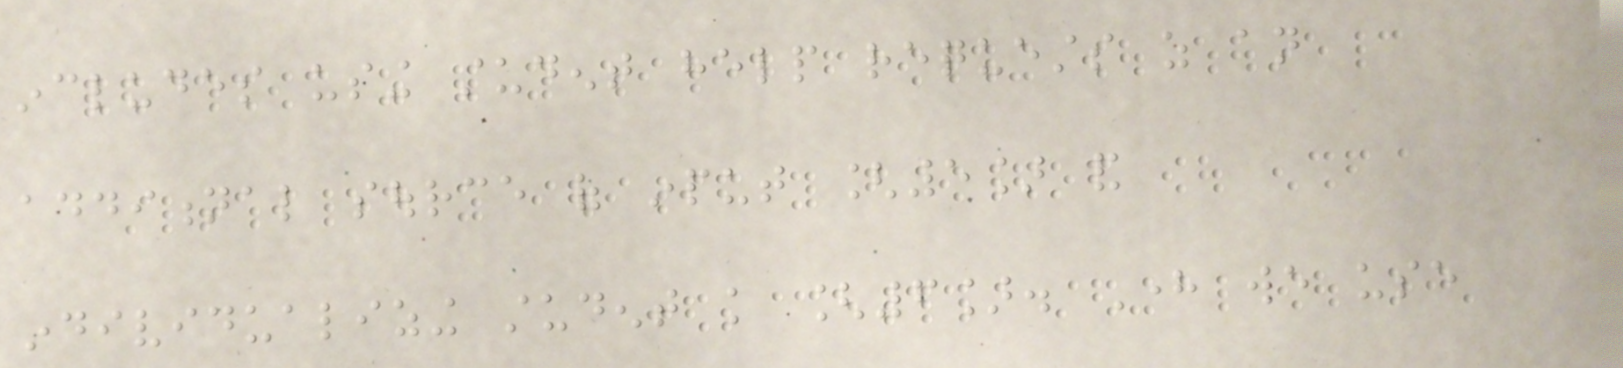includes using student help requests as an
additional source of input [5] and
individualizing student knowledge [6]. Here we use
